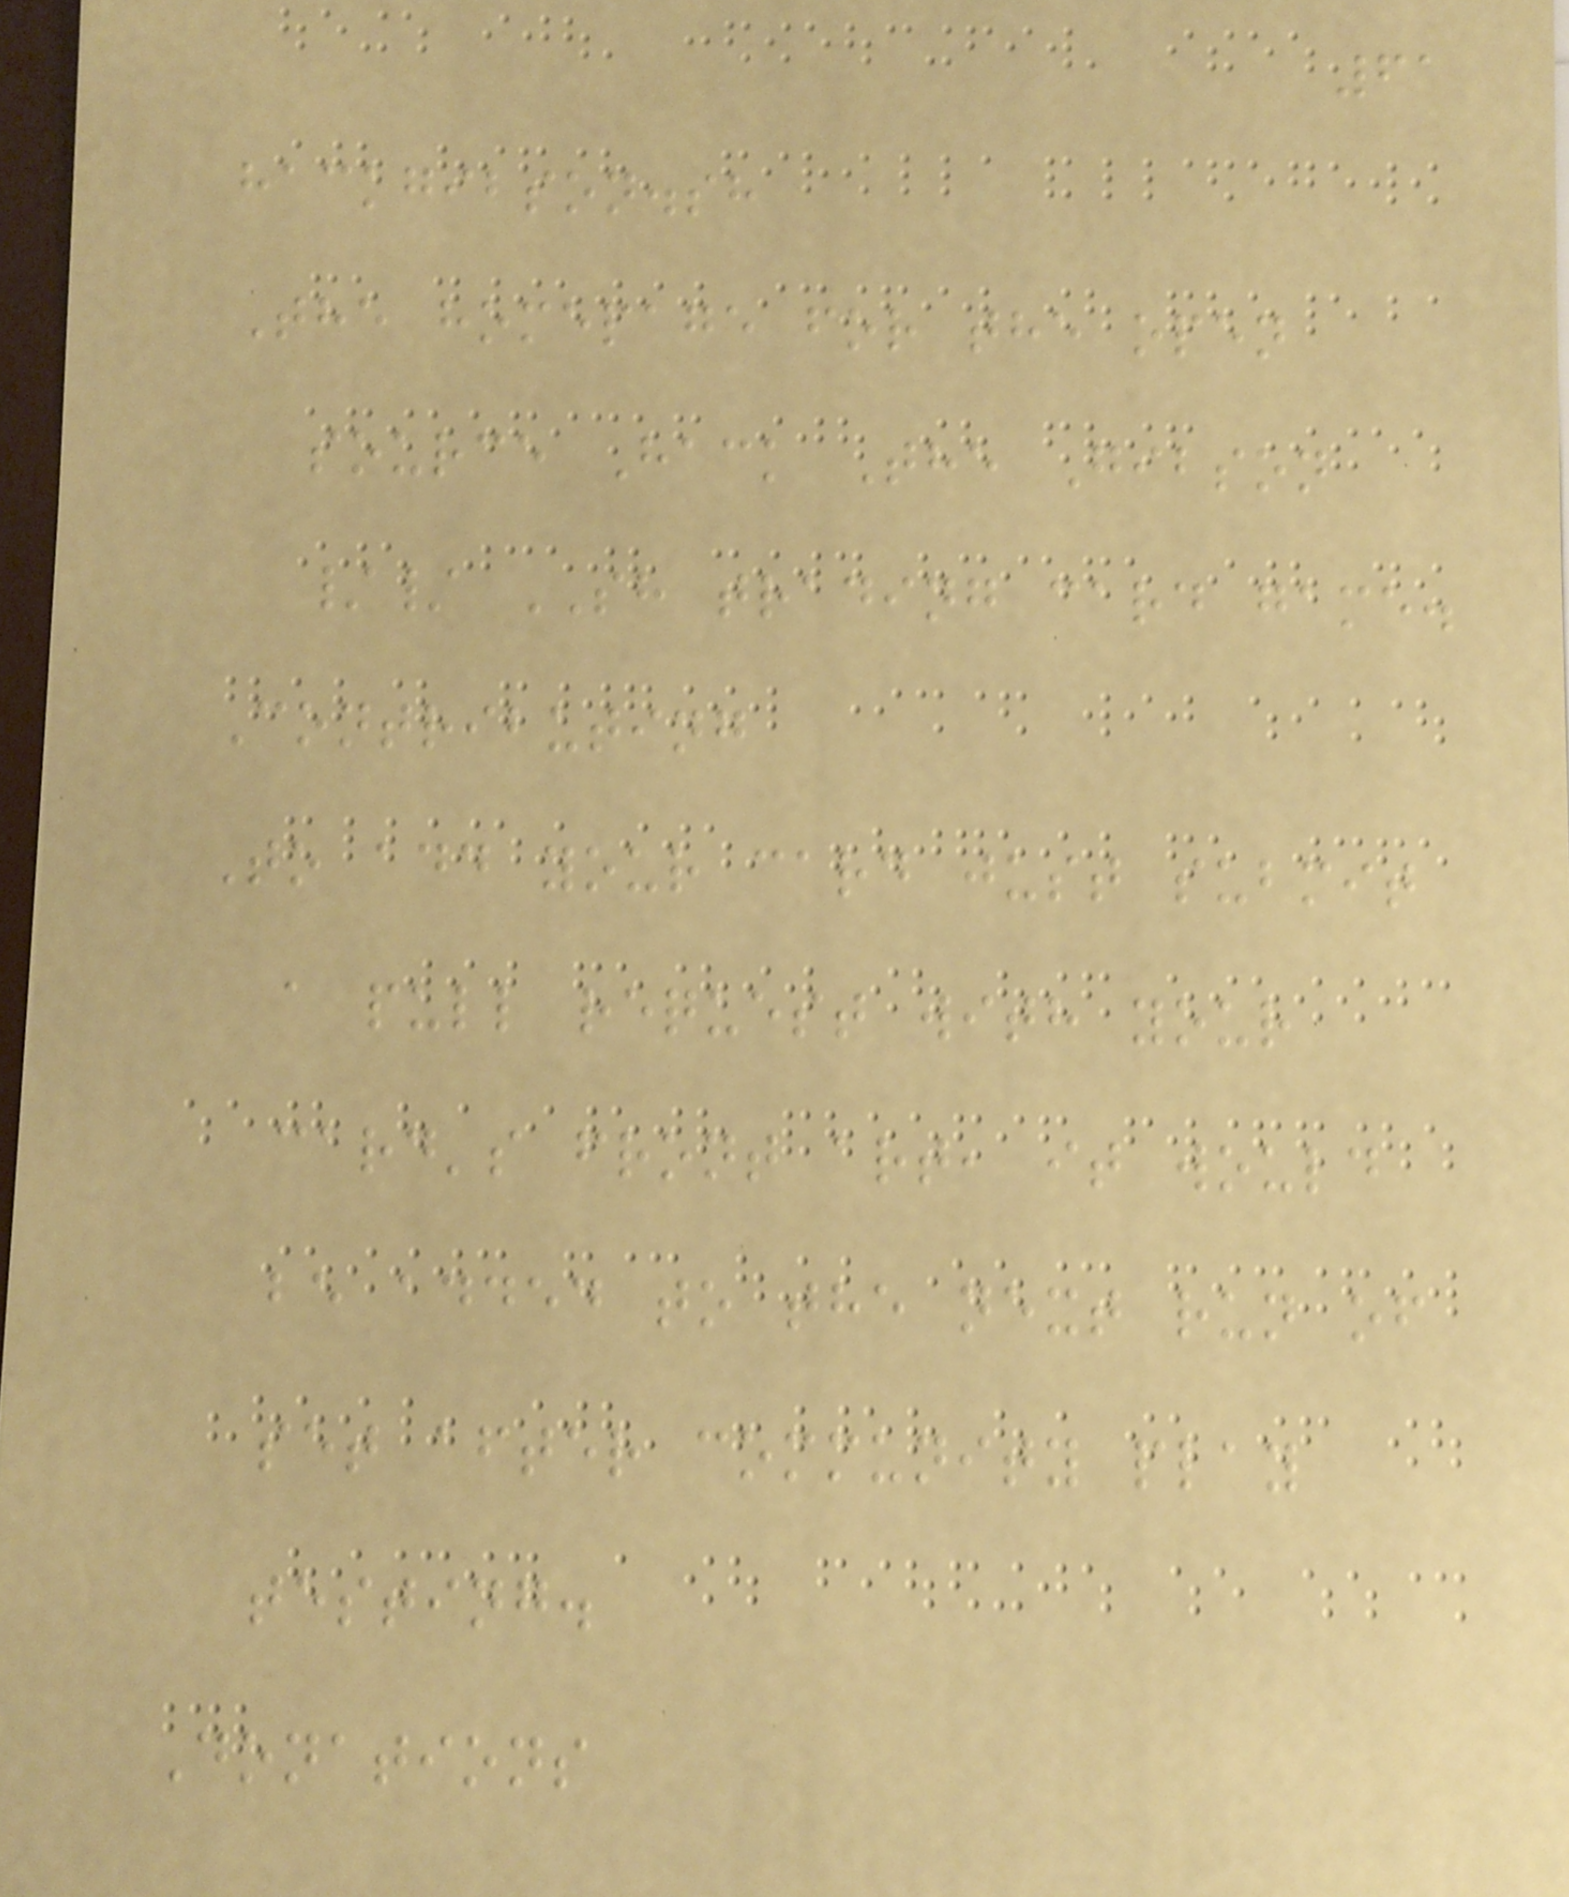61
hackgibson.sh
The homepage for the open
source Hack The Gibson
// SH trading card game.
Contributing
To add your card just submit
a pull request with your
card's front art, it would
be added to the next run of
set after community play
testing.
Donations
